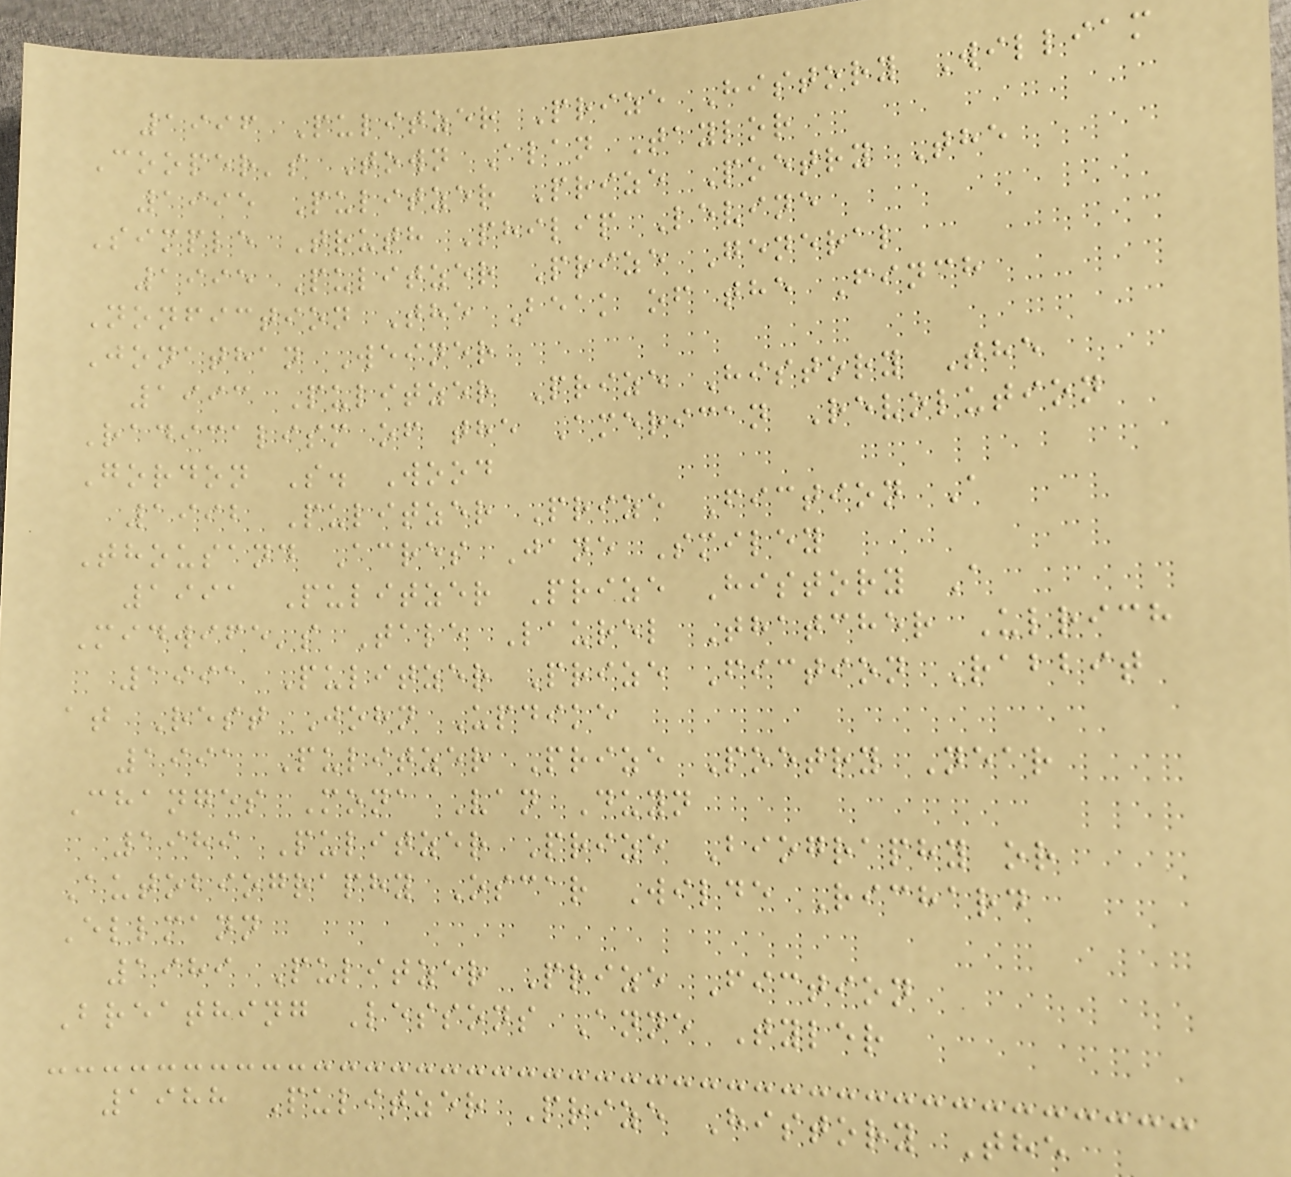1996 Pulitzer Prize History William
Cooper's Town Alan Taylor
1995 Pulitzer Prize Poetry The
Simple Truth Philip Levine
1995 Pulitzer Prize General
Nonfiction The Beak of the Finch
Jonathan Weiner
1993 Pulitzer Prize History The
Radicalism of the American Revolution
Gordon S. Wood
1992 Pulitzer Prize Fiction A
Thousand Acres Jane Smiley
1991 Pulitzer Prize History A
Midwife's Tale Laurel Thatcher Ulrich
1991 Pulitzer Prize Fiction Rabbit
at Rest John Updike
1991 Pulitzer Prize Poetry Near
Changes Mona Van Duyn
1989 Pulitzer Prize Biography or
Autobiography Oscar Wilde Richard
Ellmann
1989 Pulitzer Prize Fiction
Breathing Lessons Anne Tyler
1988 Pulitzer Prize History The
